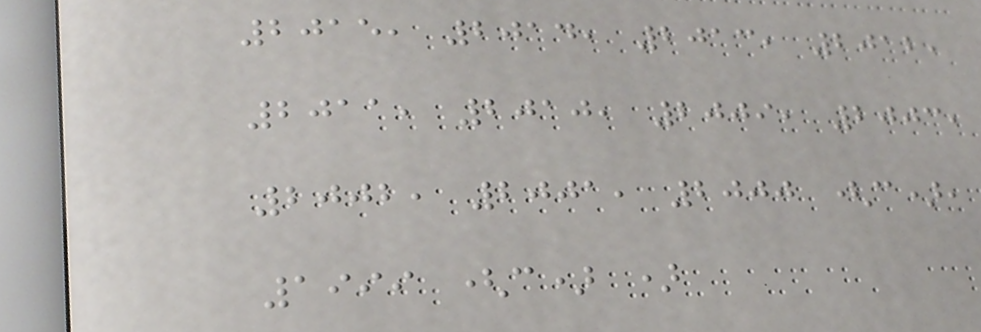2015, 2014, 2013, 2012,
2011, 2010, 2009, 2003,
2002, 2001, 2000 (c),
1999 (c) )
